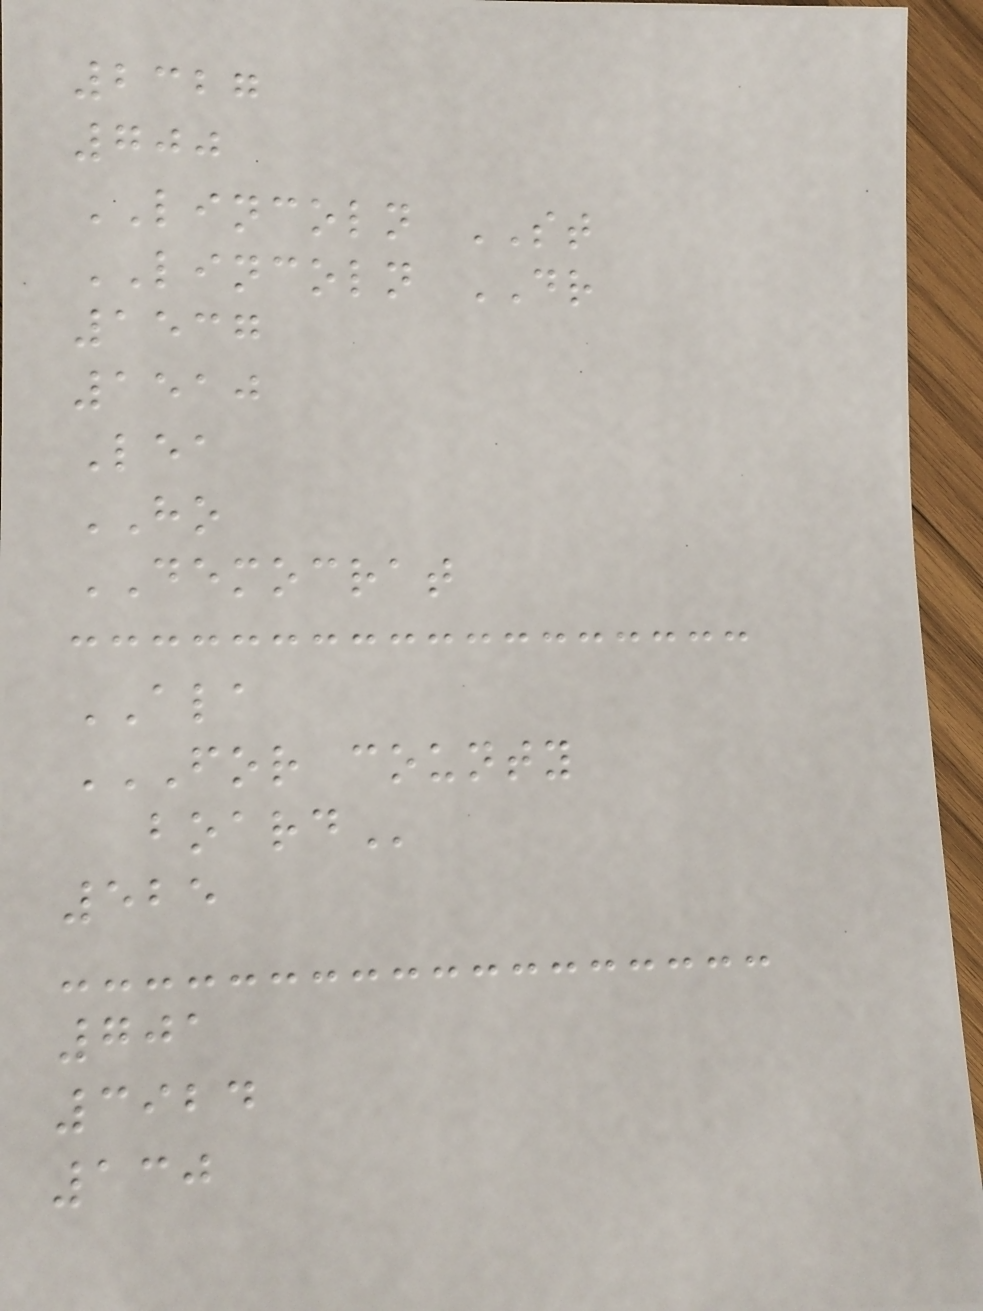2327
700
LINCOLN ST
LINCOLN DR
1537
1510
Lea
HO
DEMOCRAT
ALA
FOR COUNTY
BOARD
525
701
3924
130
